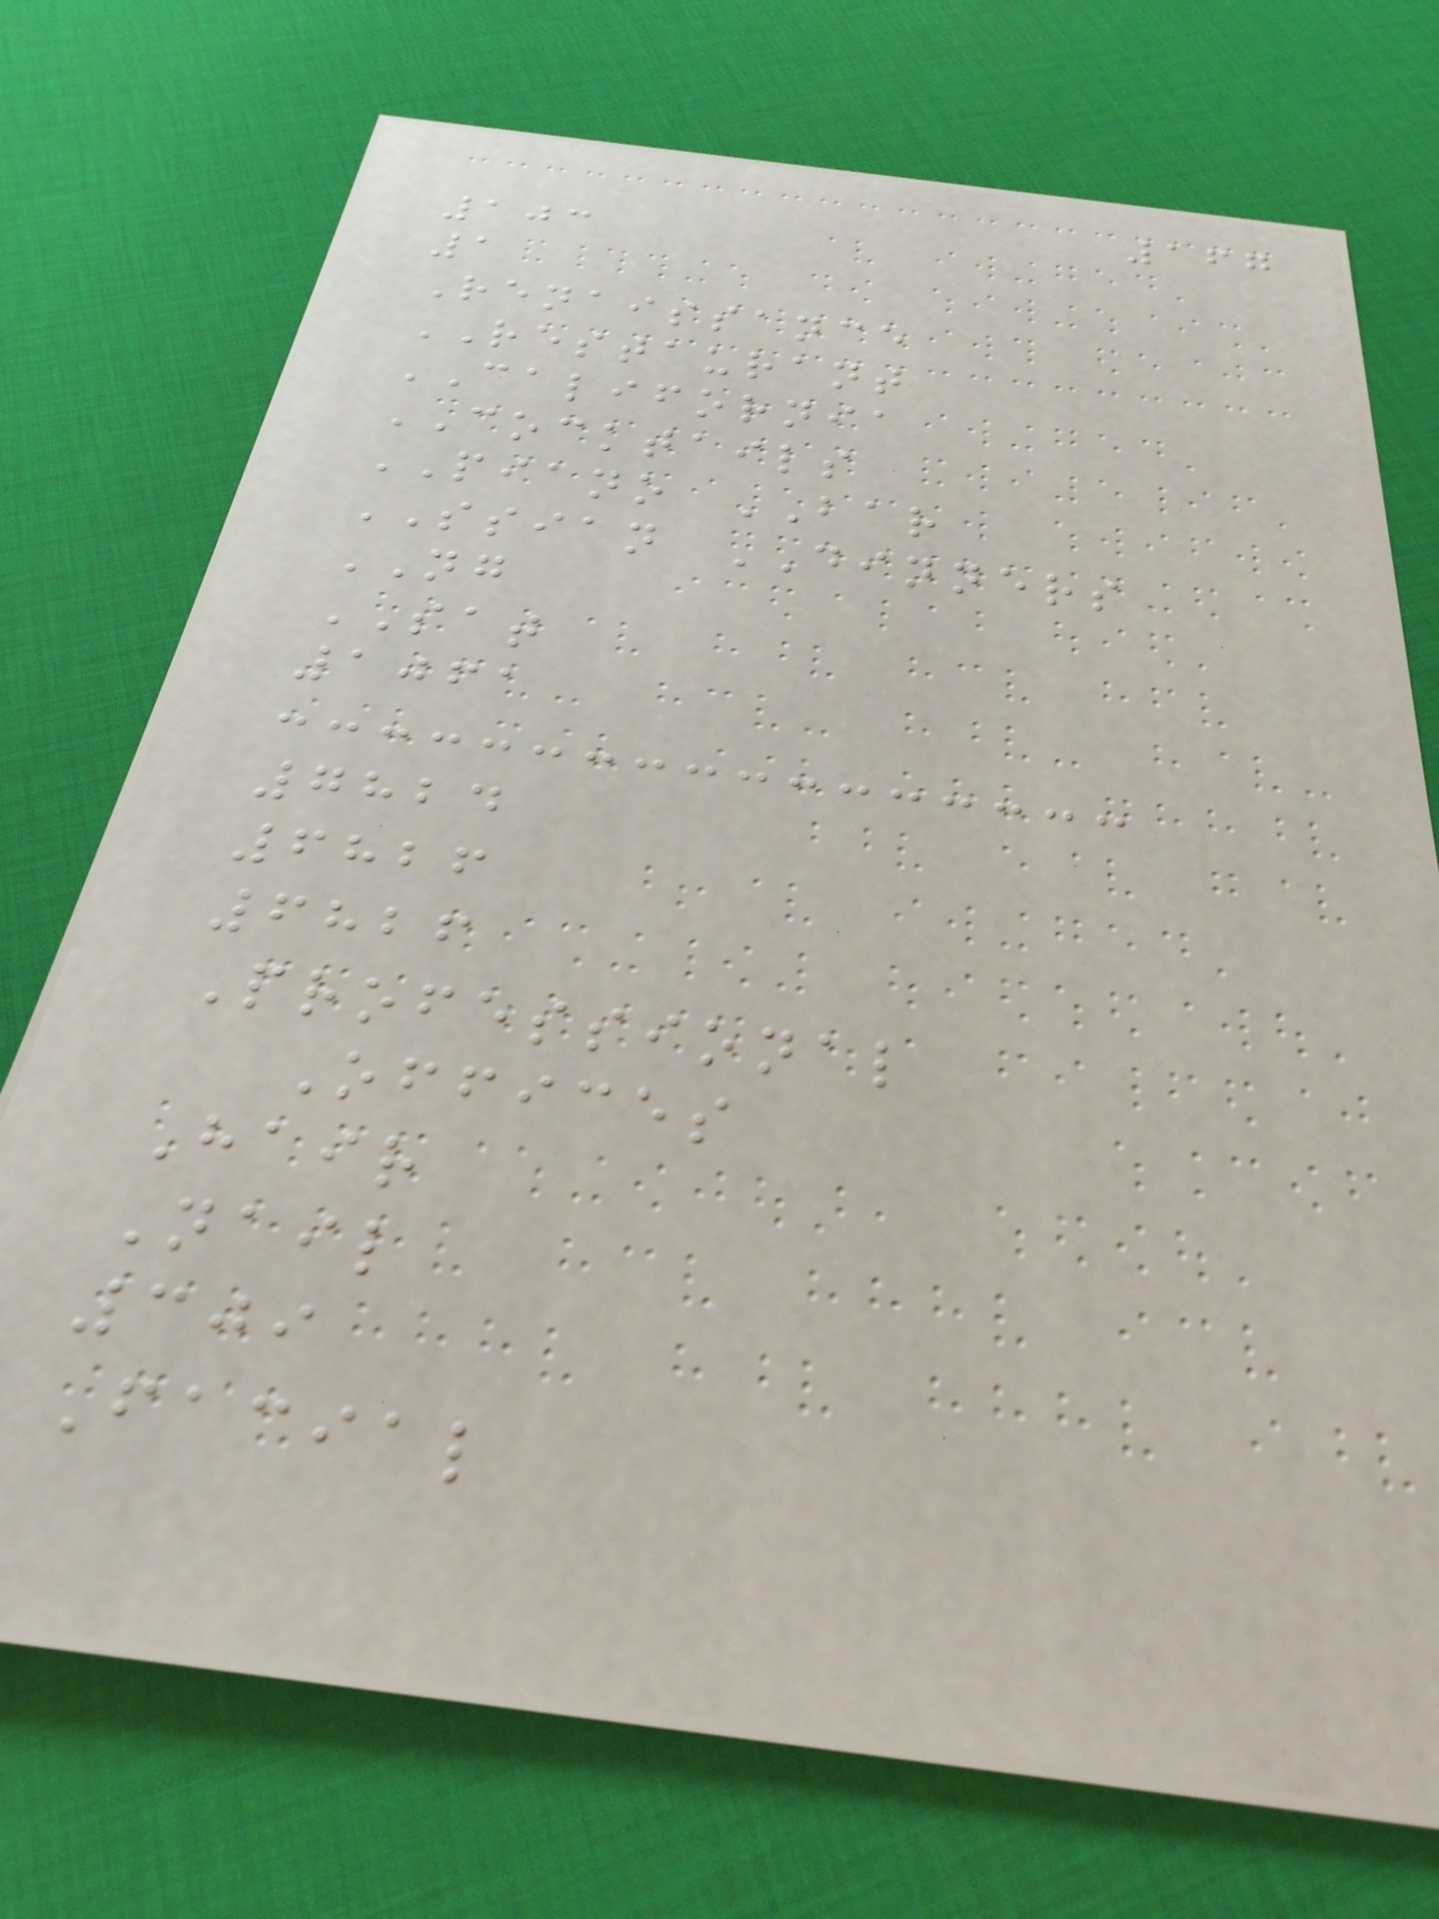167
103
1
Renaissance
RESTAURANT
CALIFORNIA
COCKTAILS
PIANO BAR
SSIAN DINNERS
NG
SAT
1061
7824
6826
6826
Professional
Offices
Hair
Nail
309
Facial
